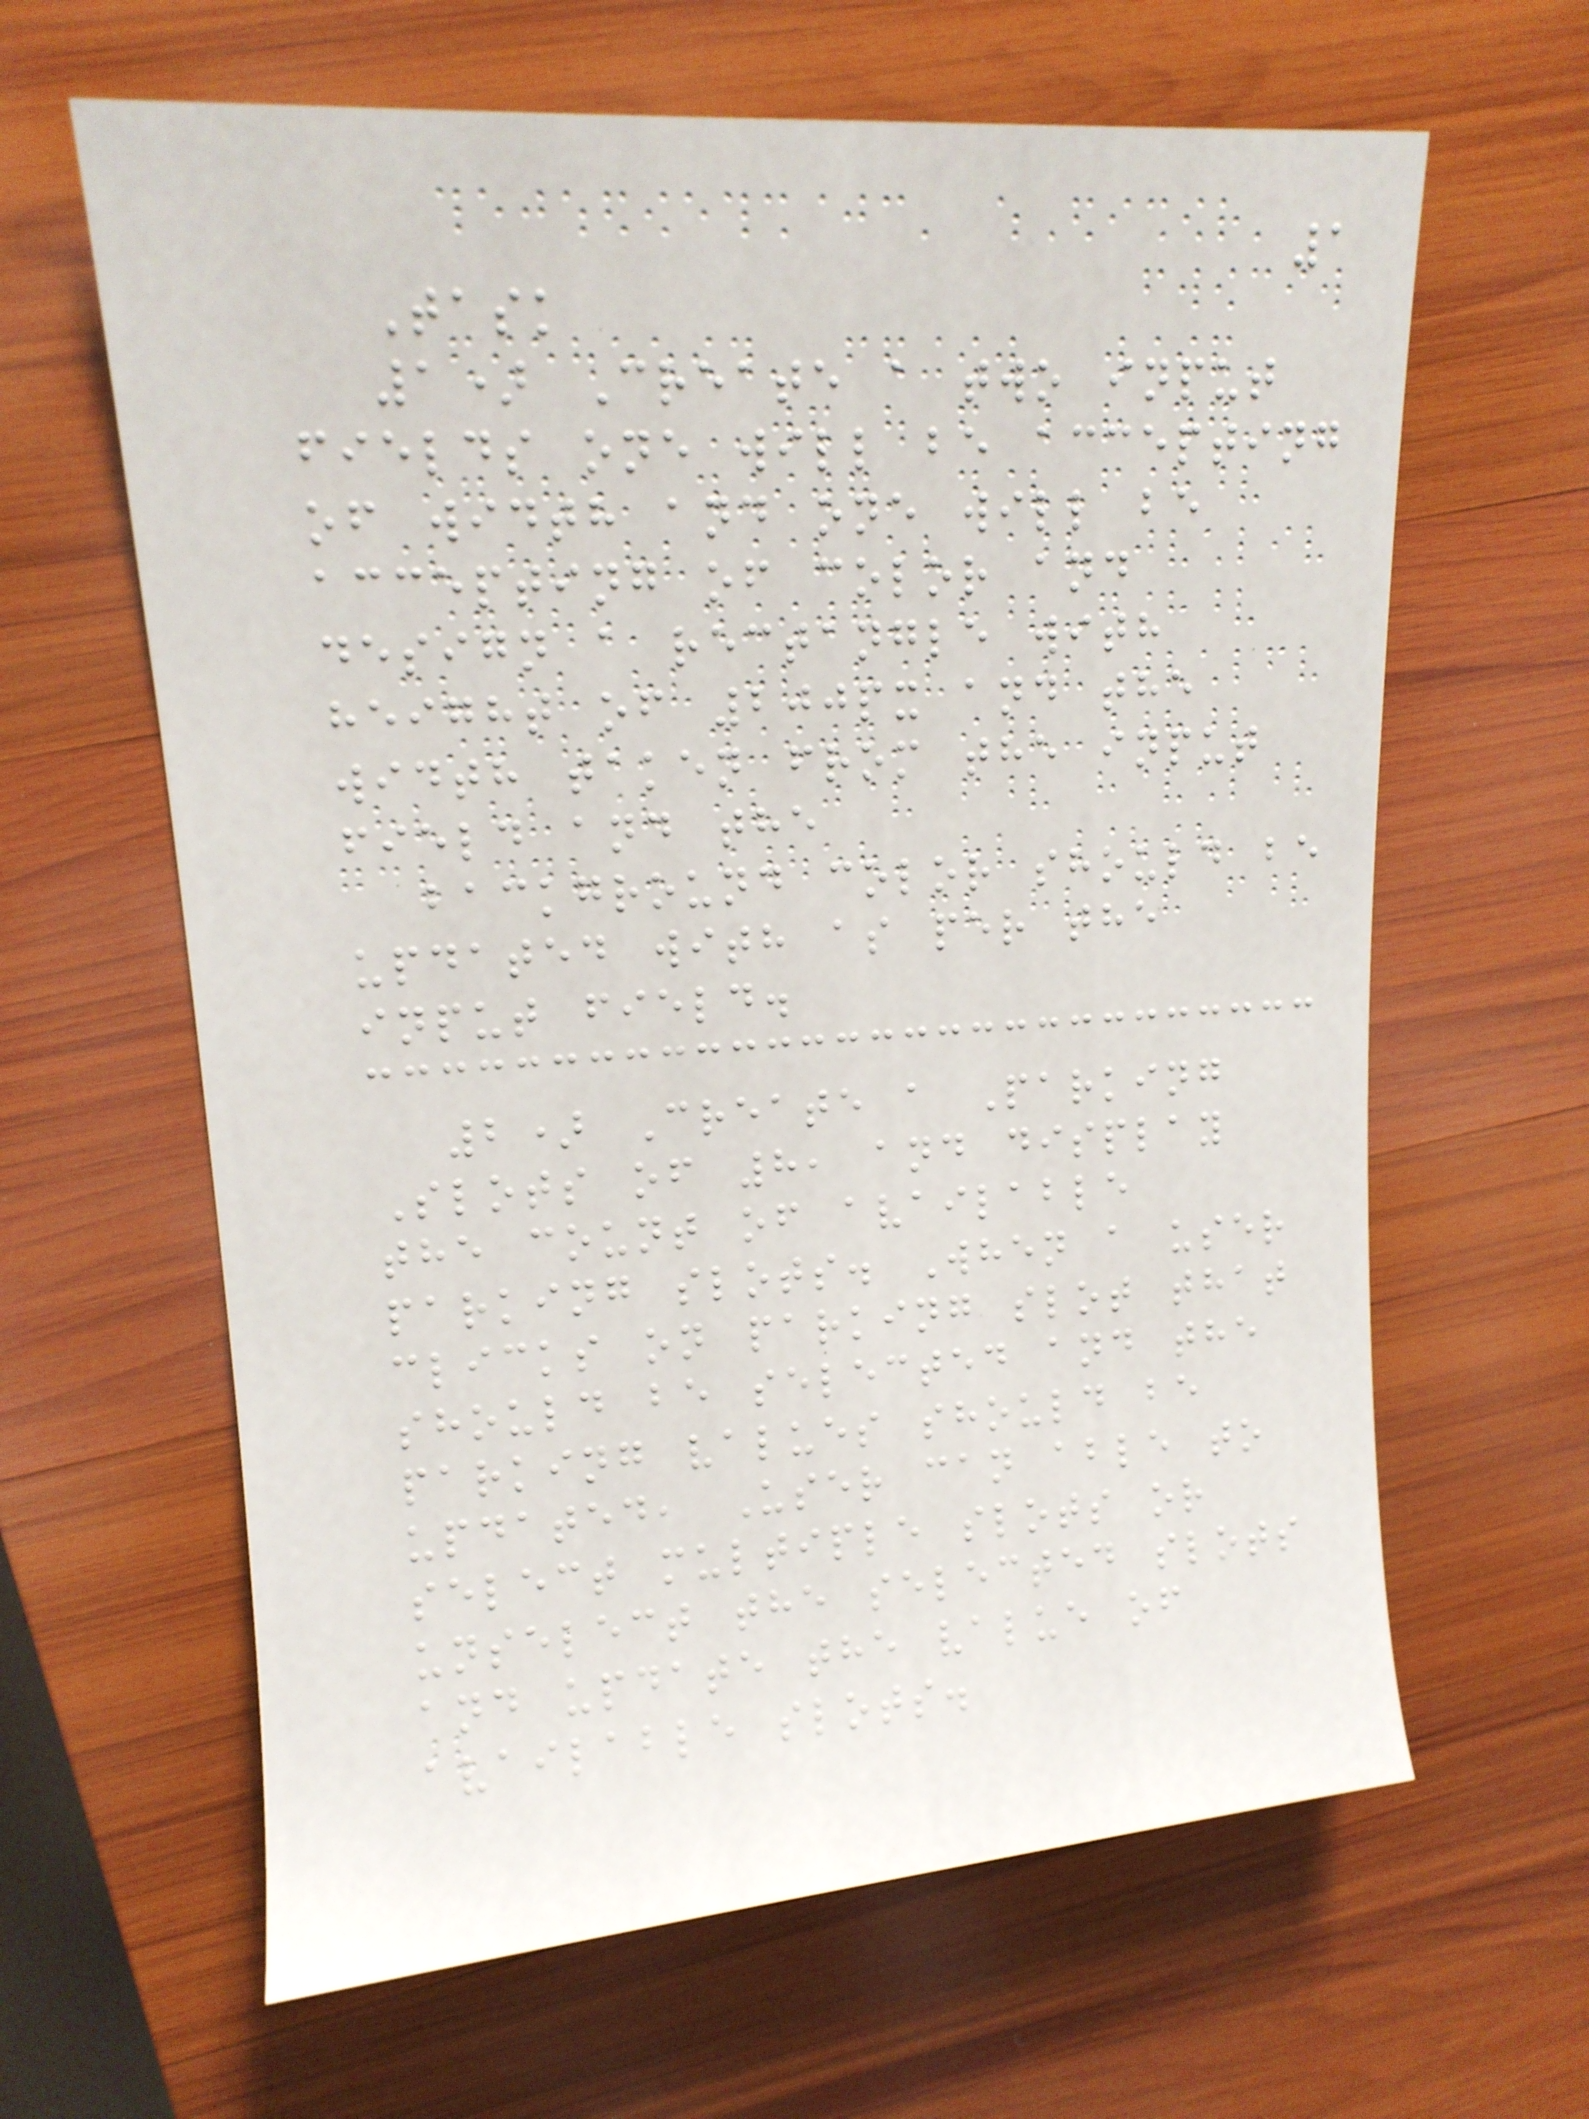1
Task
1) Create a two input
fields one will be accepting
of width and one will be
accepting of color and
design a rectangle with
height of 200px and the
width taken from the input
field and the
background color should be
updated with as per the
input field.
2) Create a Parking
Slots of 8, and display
the count of available
parking slots. When a user
clicks on parking slot that
should be selected and the
parking values should be
updated, User can able to
select multiple slots or
unselect the selected slots
and update the value of
available slots.
